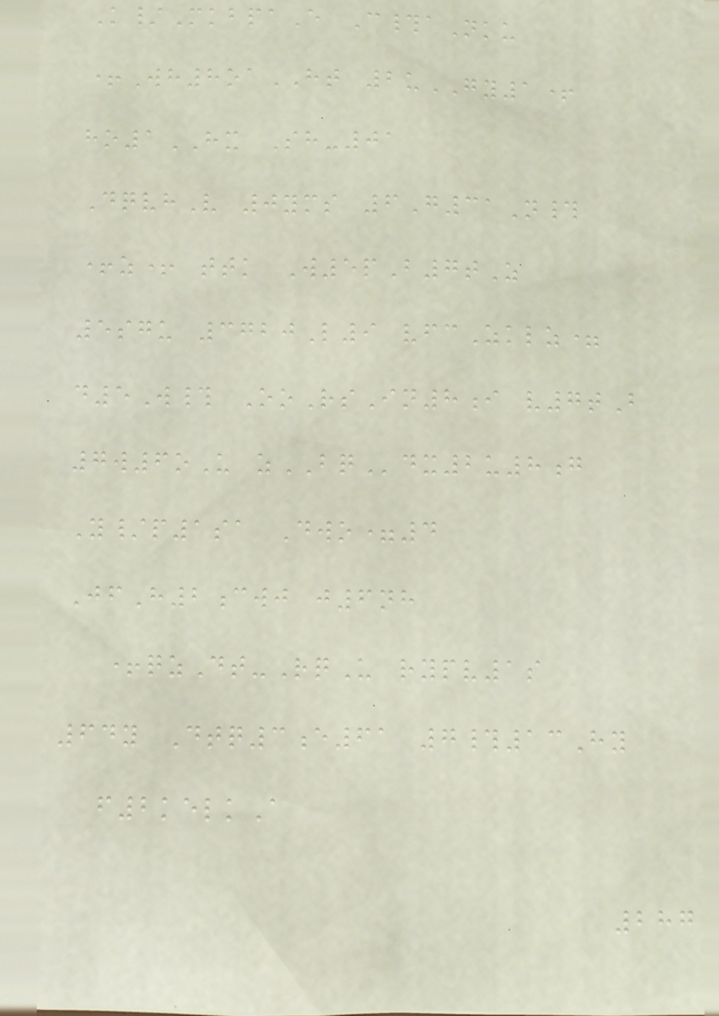K/MkbpaE C#aNku
+Wh8oaHT 2uGY1+
ho1HX Sh-01
DqvhV 0yms 6G31N#
+z+ ttk W5pB7tZ
5sgu 3720L9 vfcZklz=
d5W# OoRsIn8i v7tB
7w6oU zBQdx2u8g
Y/p1sa Dwo=4
JfH2cwj j6nh
+qzDt-RqU rypv1s
64y Dtq3e61 7#13Hy
f2kelkA
287
